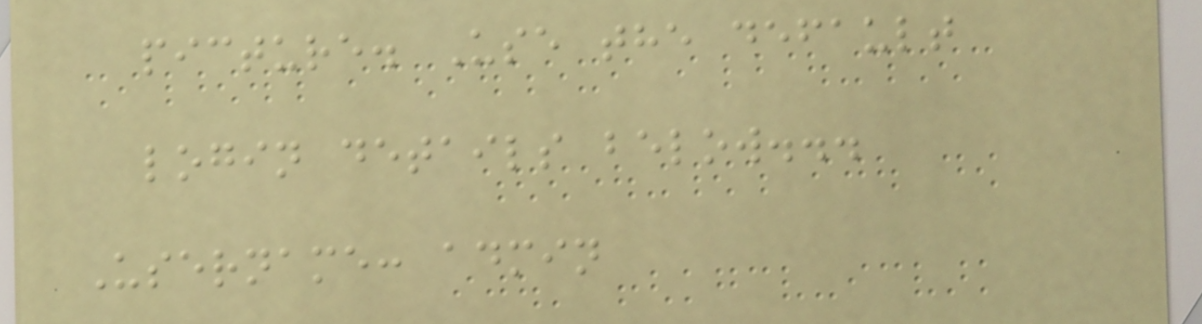picture. Use the default
login details below...
Username: admin
